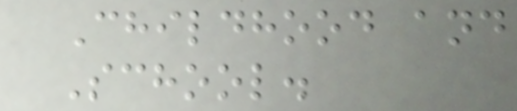Childhood and
School.
